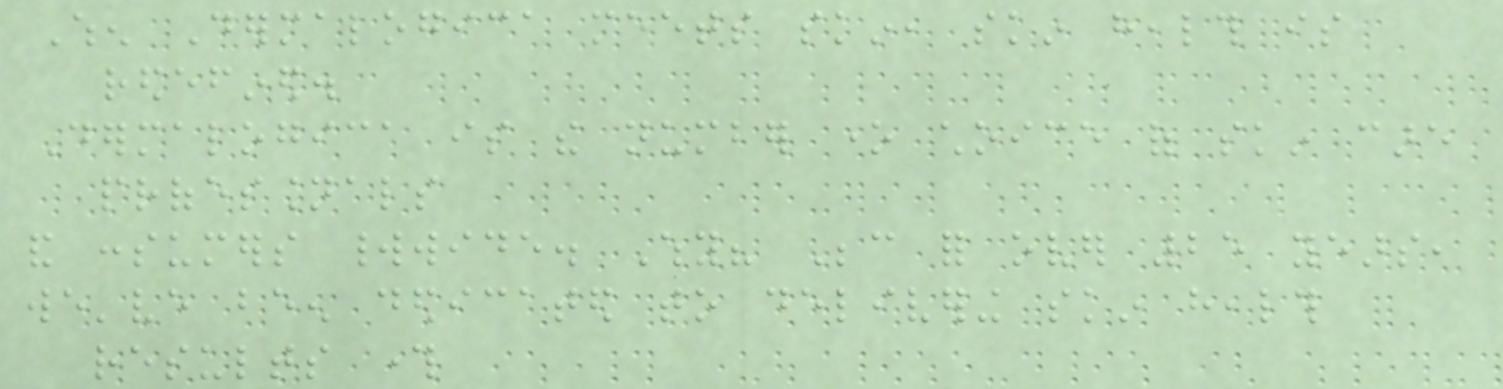When Dermalogica meets skin, skin health is
redefined.
Dermalogica is the number one choice of skin care
professionals
and consumers worldwide. Why? Because for over 25 years,
we've been dedicated to delivering skin health
results through
